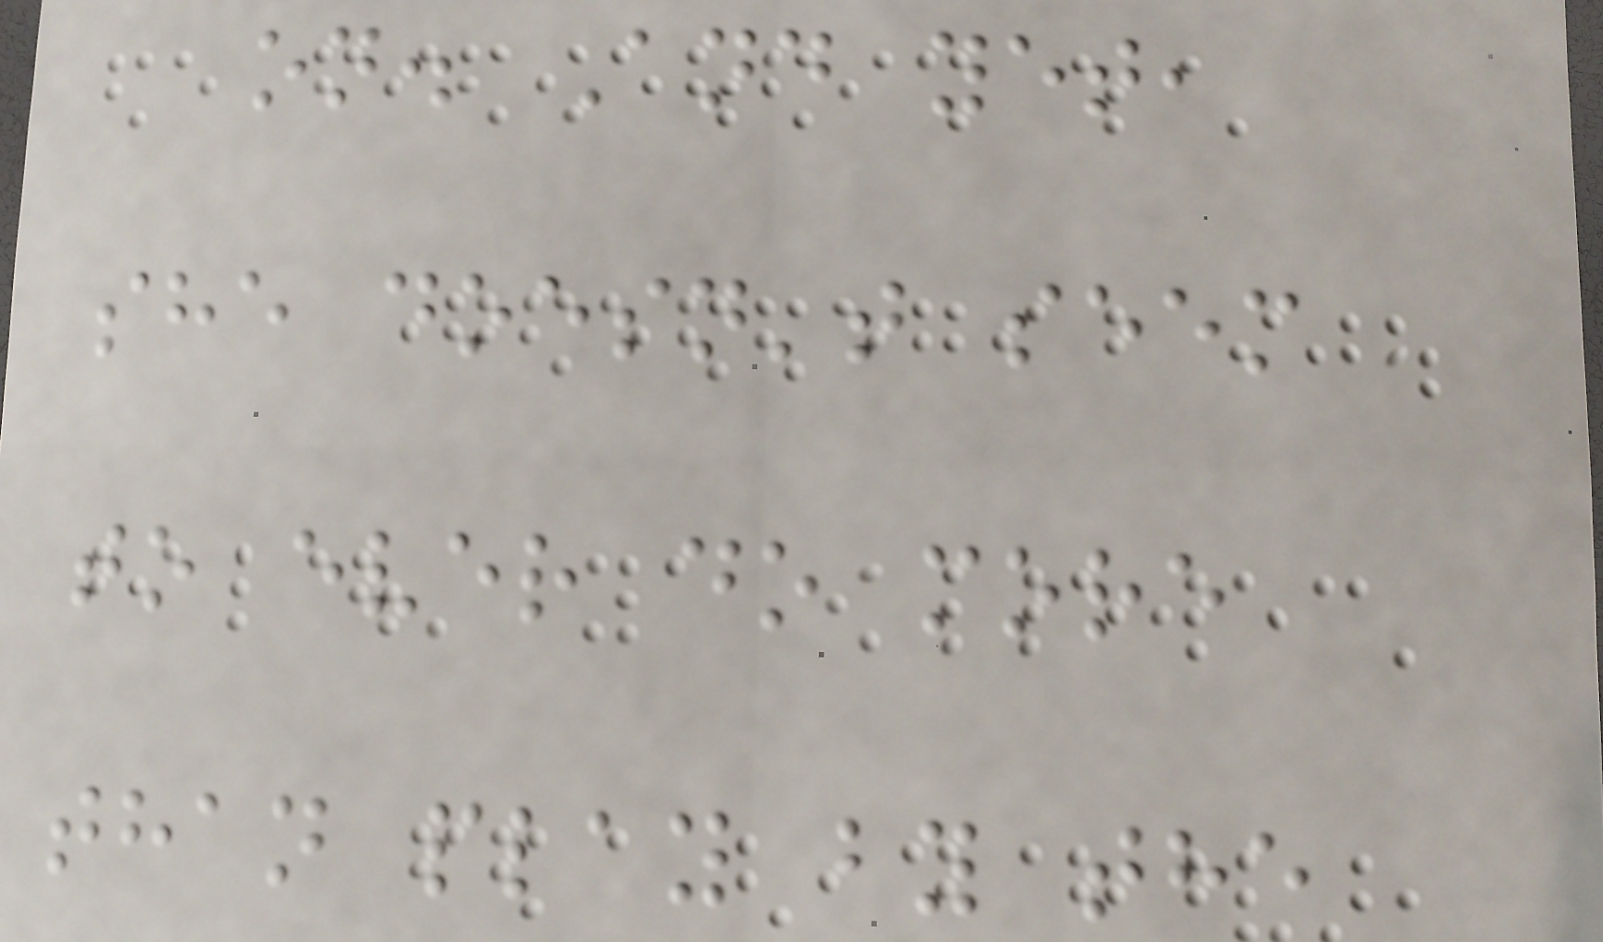on. And yet,
she doesn't seem
to ever do more
than play by the
